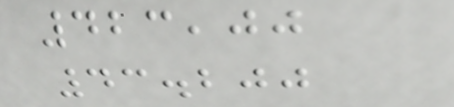423,00
43.200
